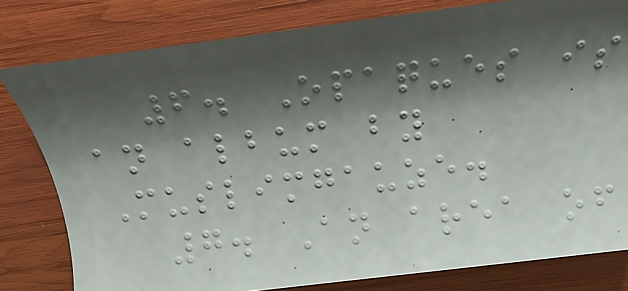6. Opaques is
an album by
Muslimgauze.
7. An area of
